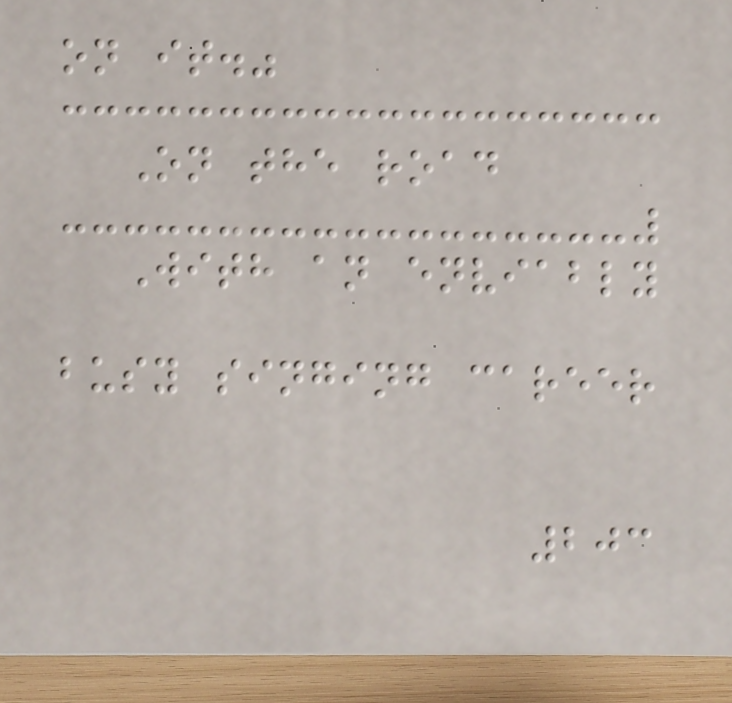on it."
On the road
With an enviably
busy singing career
203
